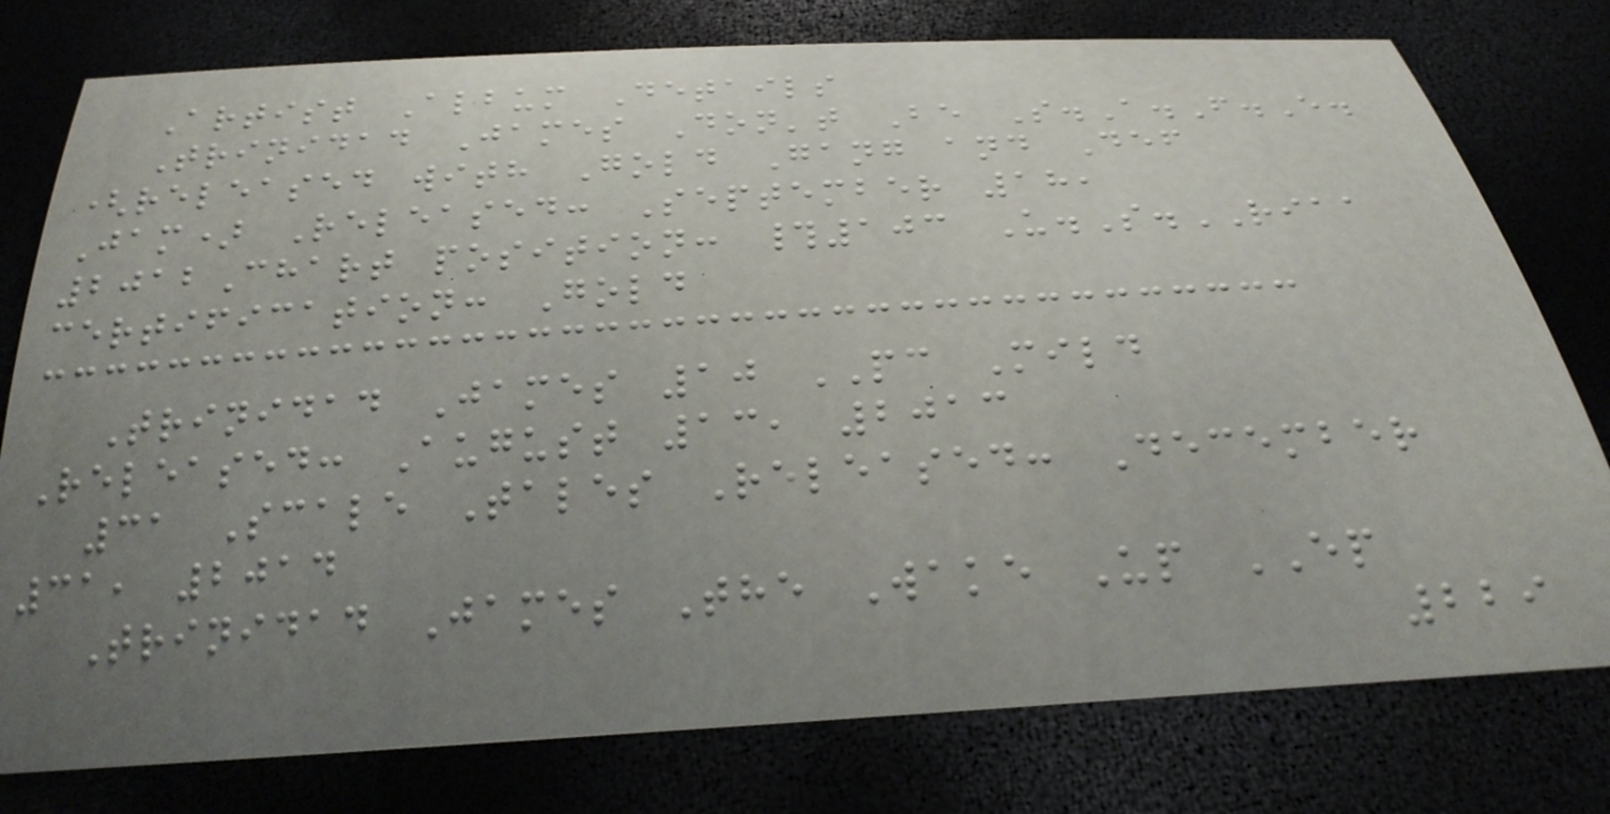Artist Album Details
Trinidad James Don't Be S.A.F.E.
(released with Gold Gang and Def
Jam) Released: September 18,
2012Chart position: #103 U.S.RIAA
certification: Gold
Trinidad James 10 PC Mild
Released: August 13, 2013
31 Scale Tales Released: December
31, 2014
Trinidad James The Wake Up EP
229
